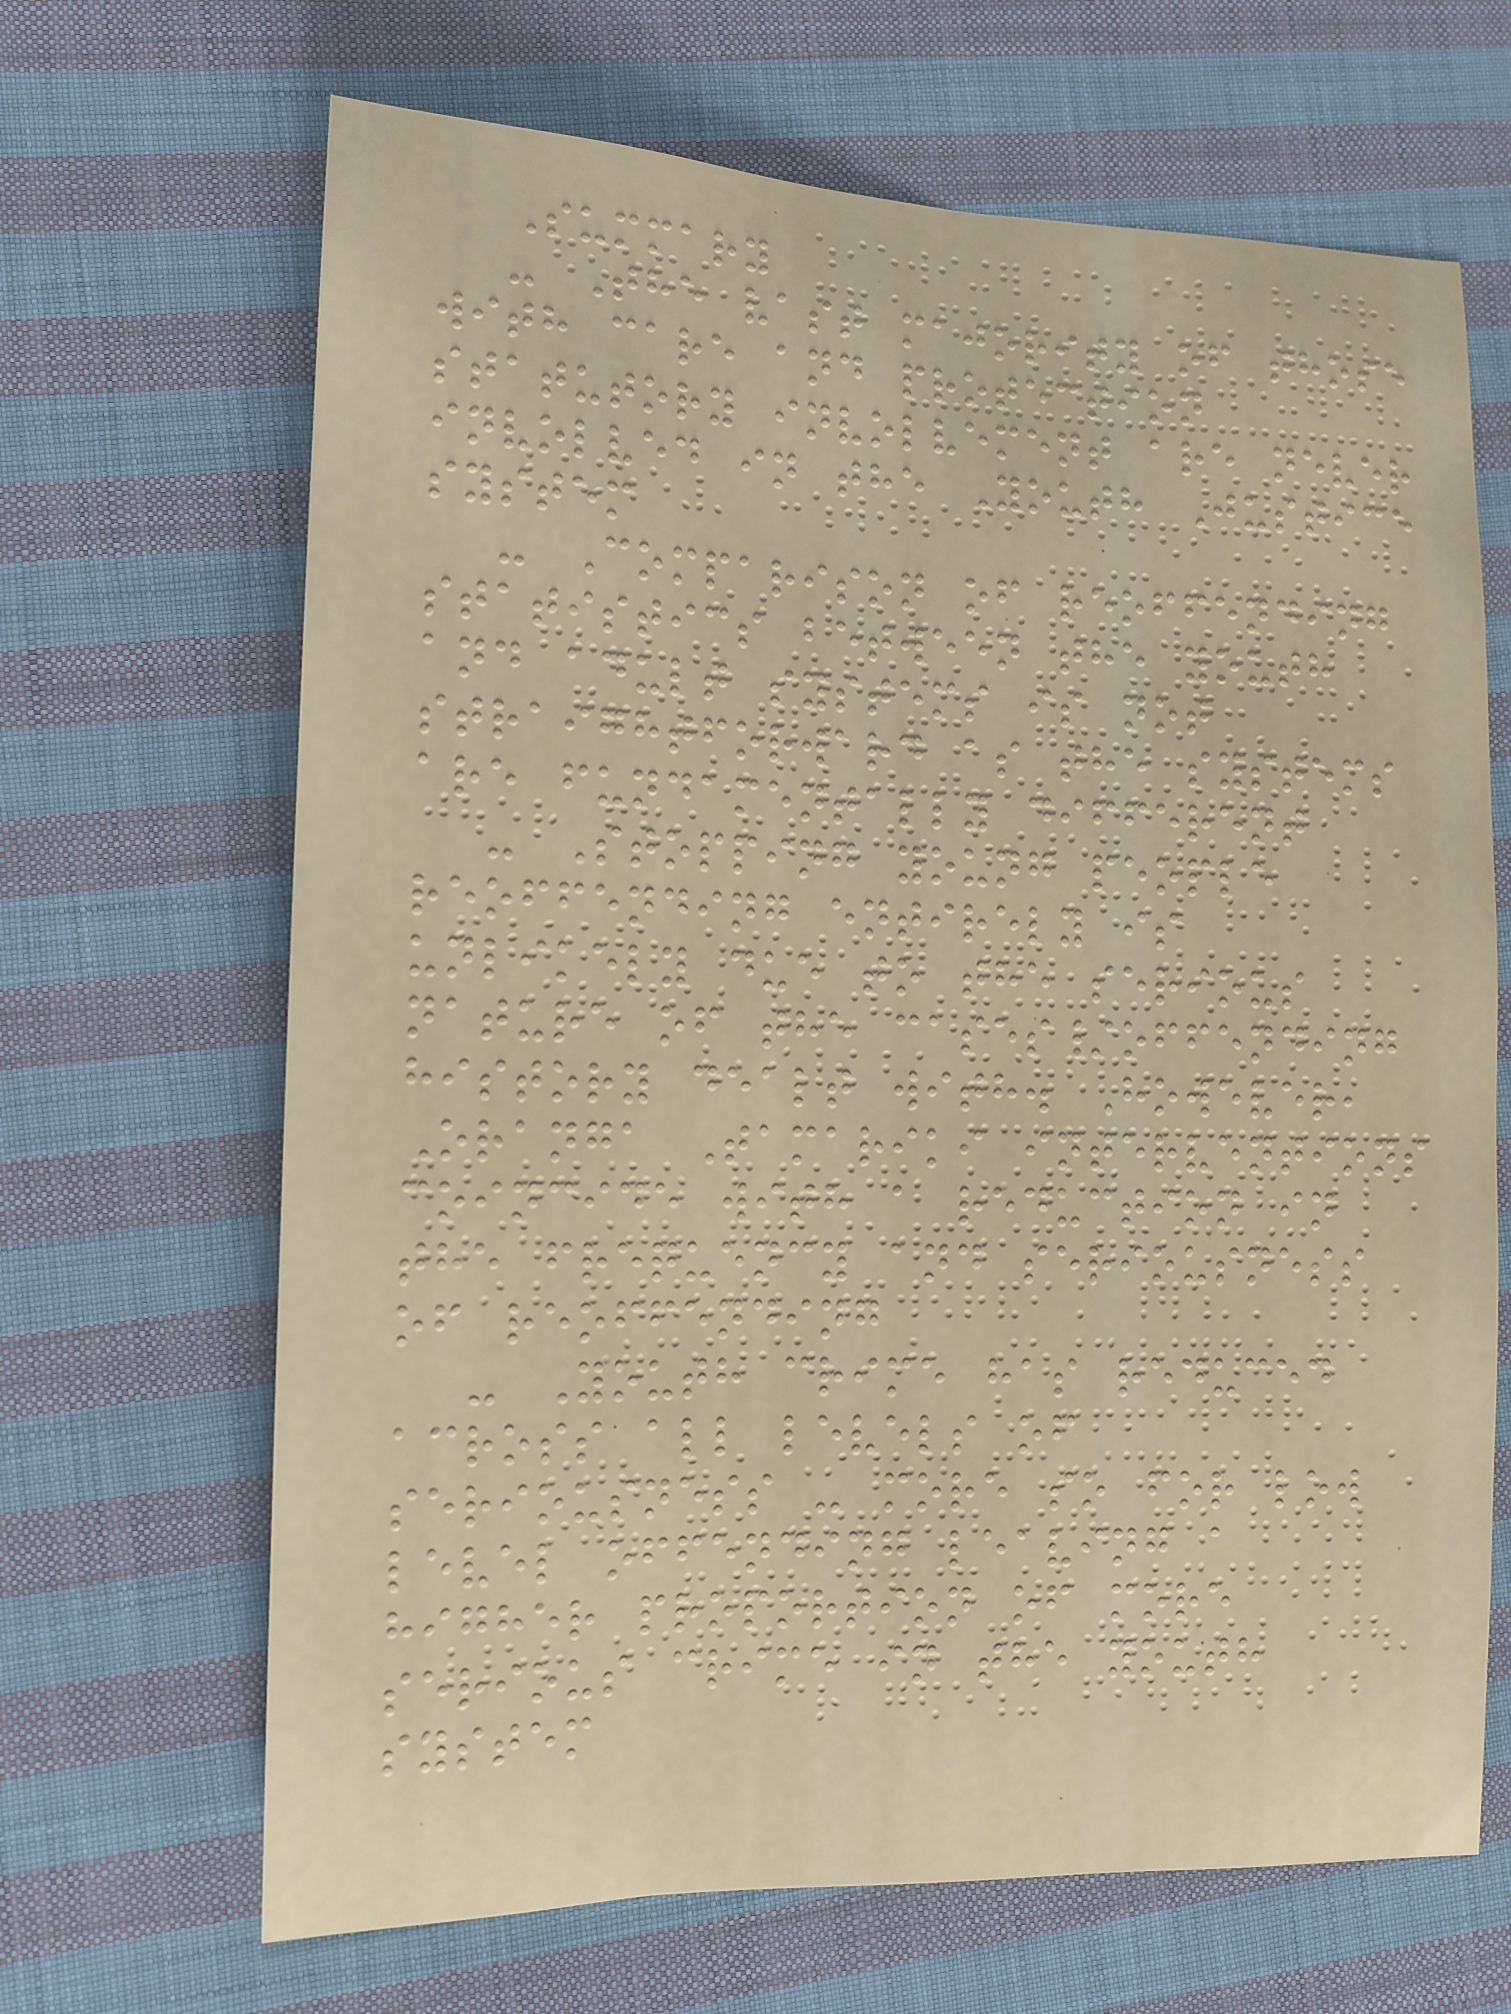Summary
- The vast majority of those
with care and protection
statutory involvement are never
involved in the Youth Justice
system
- Comparison of reoffending
statistics between the youth
and adult systems is not
straightforward as the systems
are fundamentally different
- Stopping young people
reoffending entirely is
unlikely due to the serious
nature of the cases/offending
history dealt with. However,
Oranga Tamariki interventions
coincide with a reduction in
the frequency and seriousness
of reoffending
- Youth crime has reduced
across all levels of
seriousness - more so for low
level offending leaving a
higher proportion of more
serious crime in the youth
system
